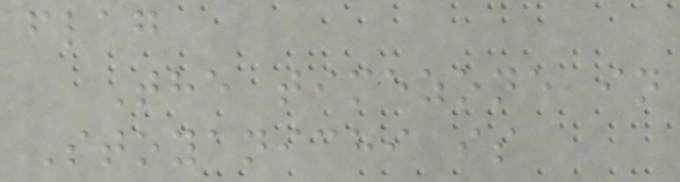flag
The timezone in
Stoyanichi is
